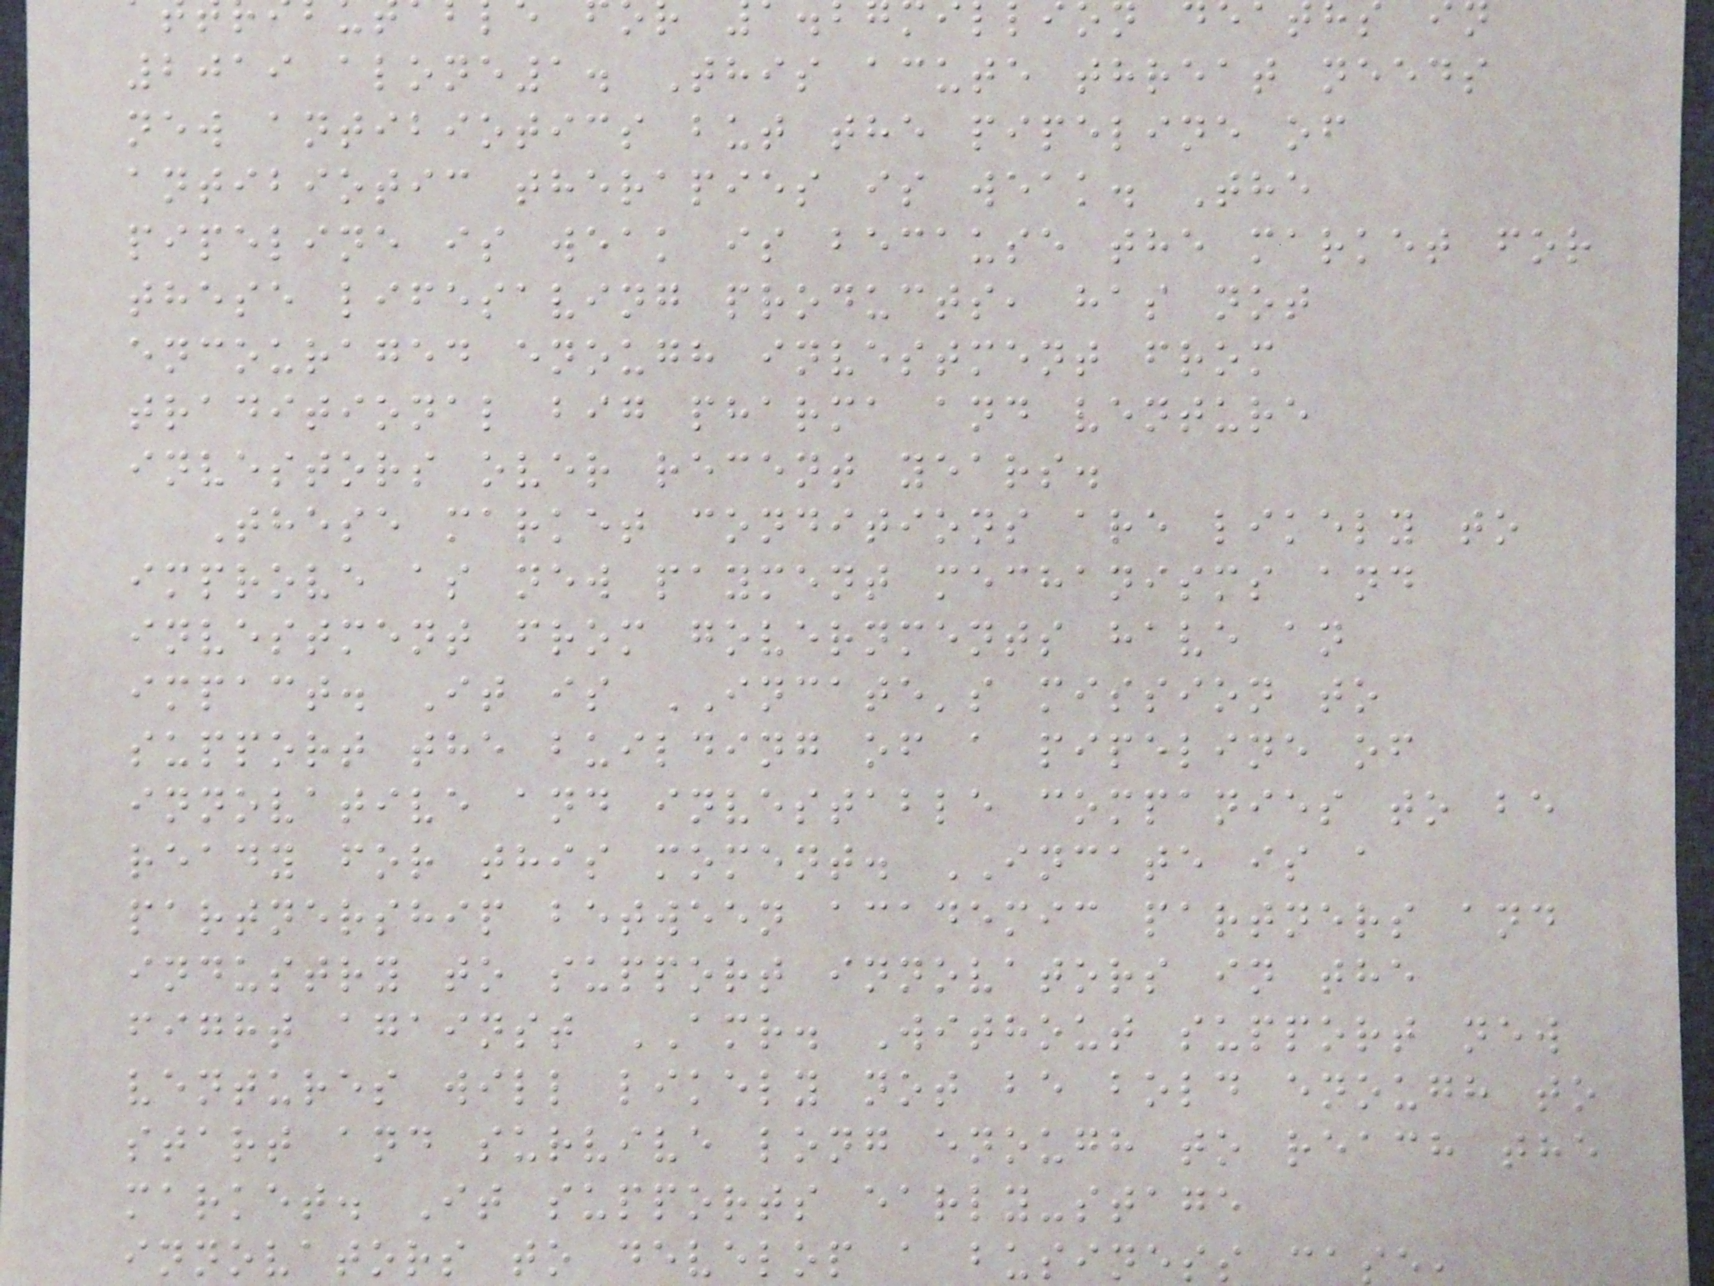2019 alone1. This acute threat needs
new antibiotics but the pipeline of
antibiotic therapies is weak. The
pipeline is weak is because the market for
these lifesaving products, has not
encouraged enough investment from
traditional big pharma and venture
investors over recent years.
These market conditions are likely to
improve as new payment mechanisms and
investment from governments have an
impact. It is INCATE's mission to
support the building of a pipeline of
innovative and investable companies to be
ready for this moment. INCATE is a
partnership between academic partners and
industry to support innovators in the
fight against AMR. Without support new
ventures will likely not be bold enough to
start and survive long enough to reach the
market. It supports early-stage
innovators to develop a business cas
